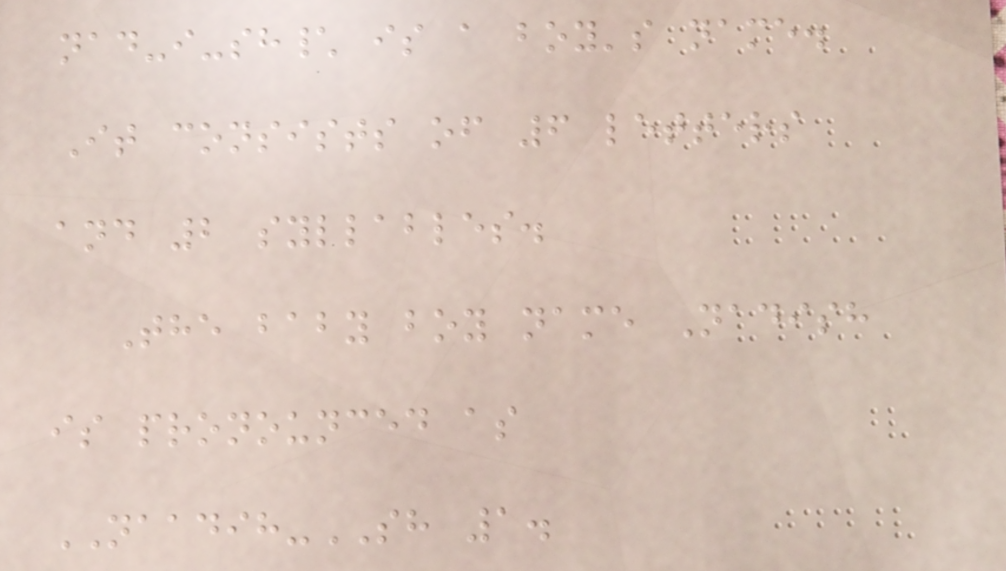nad-i-sh\ is a boy's name.
It consists of 6 letters
and 2 syllables.
The baby boy name Nadish
is pronounced as
NAADIH-SH 1.
